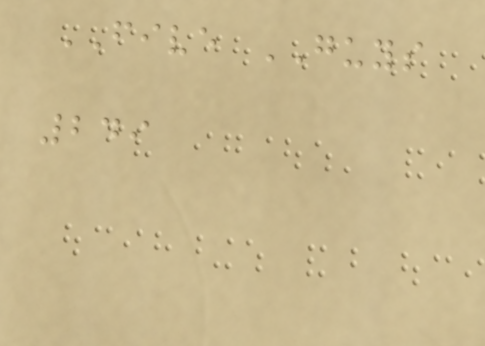FIVE GUYS
249
